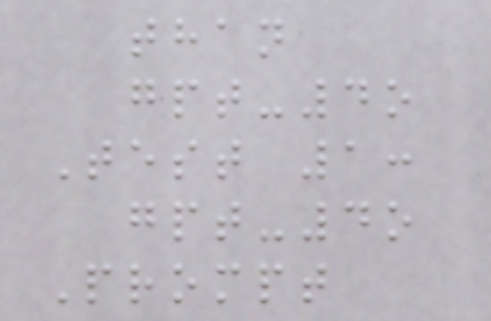than
gpt-4o
Test 1:
gpt-4o
Prompt
